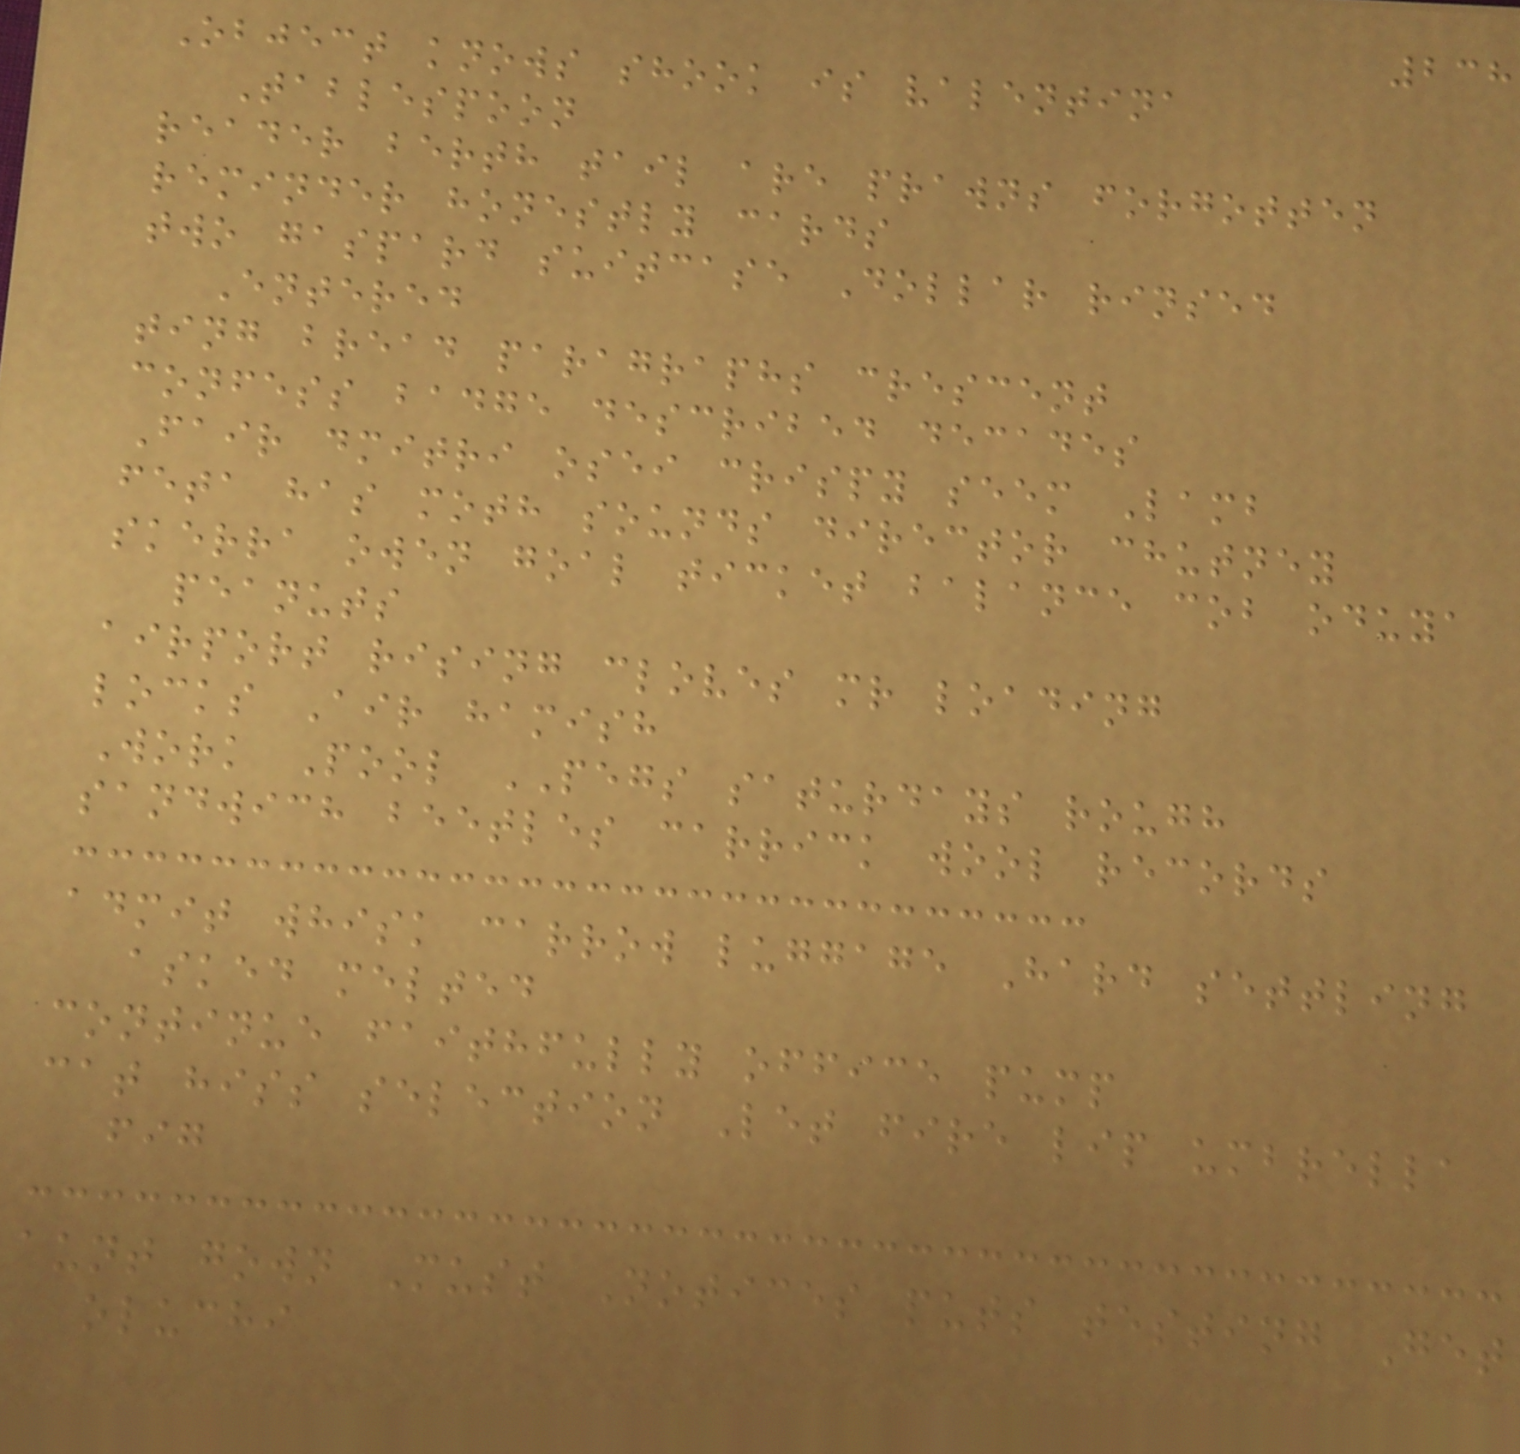238
Object knows shook is valentina
Tablespoon
reader berth tail are prawns forgotten
reminder honestly cards
two gaspard suitcase Dollar rinsed
Entered
ting bread paragraphs crescent
confess badge described decades
Fair dmitri osei crispy seem Lamb
feta has moth sounds director chutney
skerra owen goal ticket balance cob oduya
peanuts
airport rising cloves mr loading
locks Air hamish
Work Pool PEGS saturdays rough
sandwich beetles carrick wool records
admit whisk carrow luggage Hard settling
asked melted
continue faithfully office pump
cat hiss selection Let fire lip umbrella
fig
aunt gown Must Notices puts testing Get
oluchi
